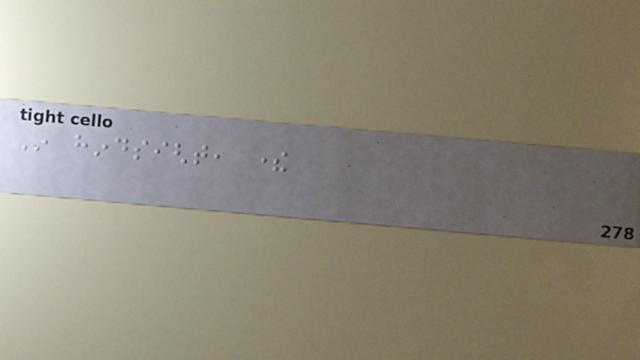In hindsight, there
